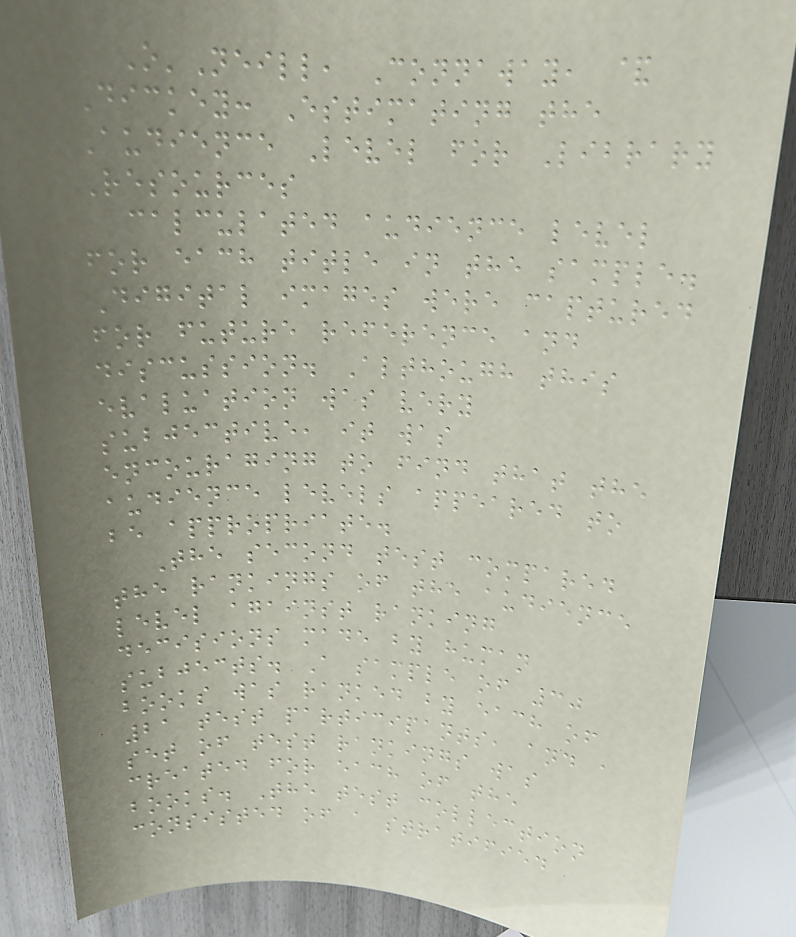O'Neill, Connaway, &
Dickey: Estimating the
Audience Level for Library
Resources
calculated audience level
for each title in the sample.
Digital images were captured
for future reference and
discussion. Although this
evaluation was very
subjective, it was
encouraging to find that the
audience levels appeared to
be appropriate.
The second test compared
the rankings of the audience
level against ranking
decisions made by human
subjects. A sample of 30
books was ranked by each of
21 test participants, and a
set of test rankings was
created for each of the
books. The test collection
consisted of a stratified
